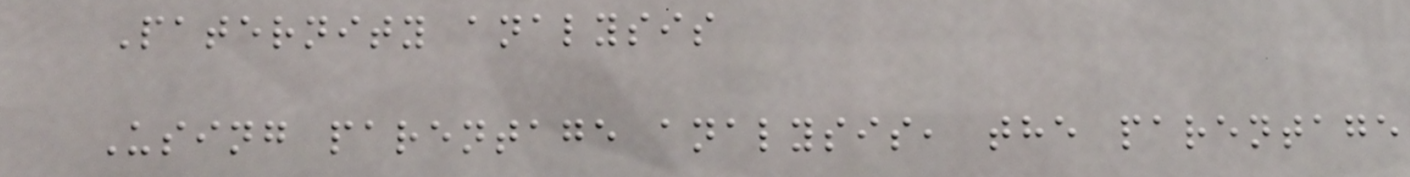Paternity analysis
Using parentage analysis, the parentage
